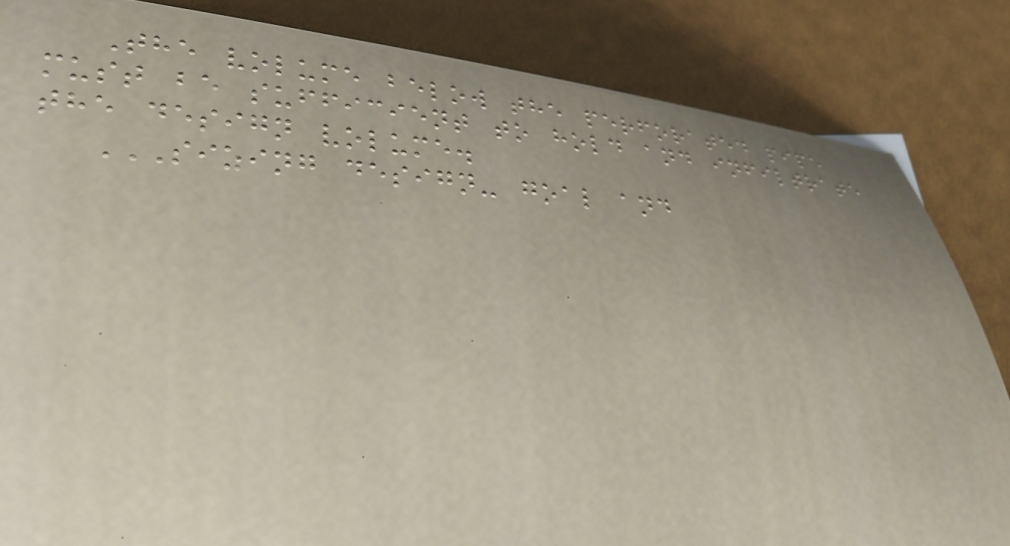The volume below the perforated pipe
must be sufficient to hold and infiltrate
the design volume.
SIZING DESIGN- GOAL AND
